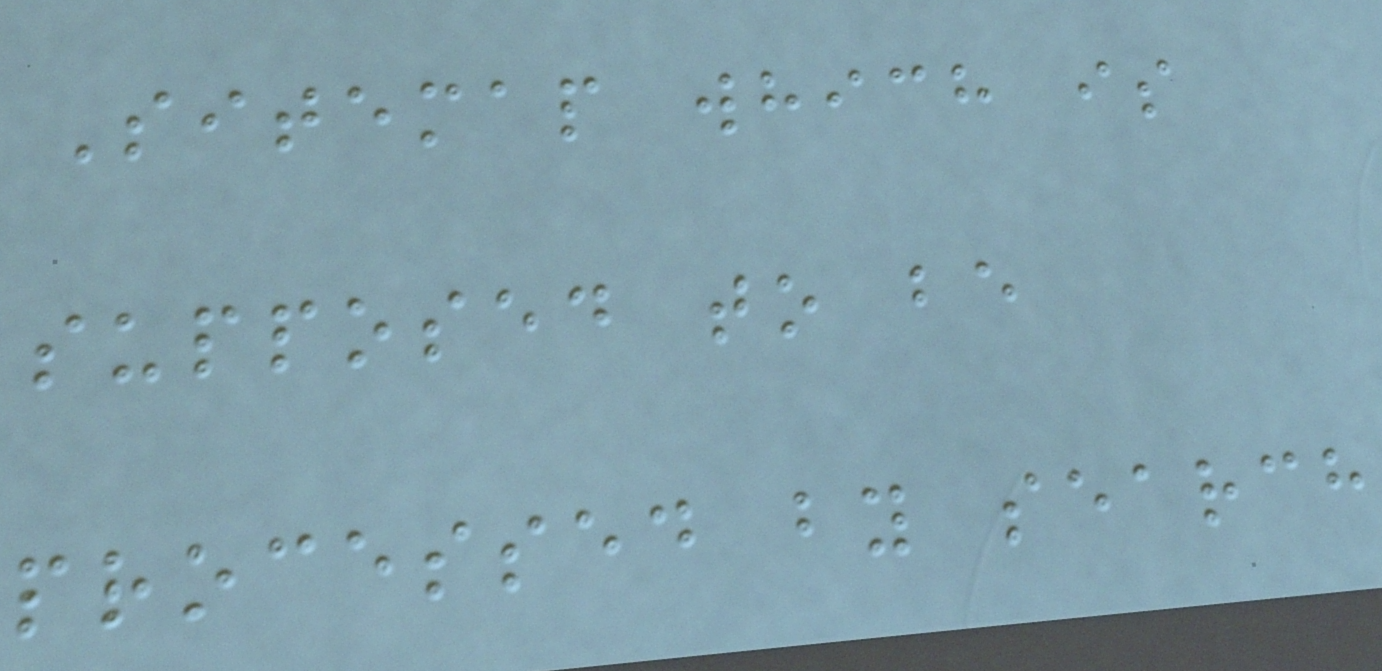Sitemap which is
supposed to be
processed by search
